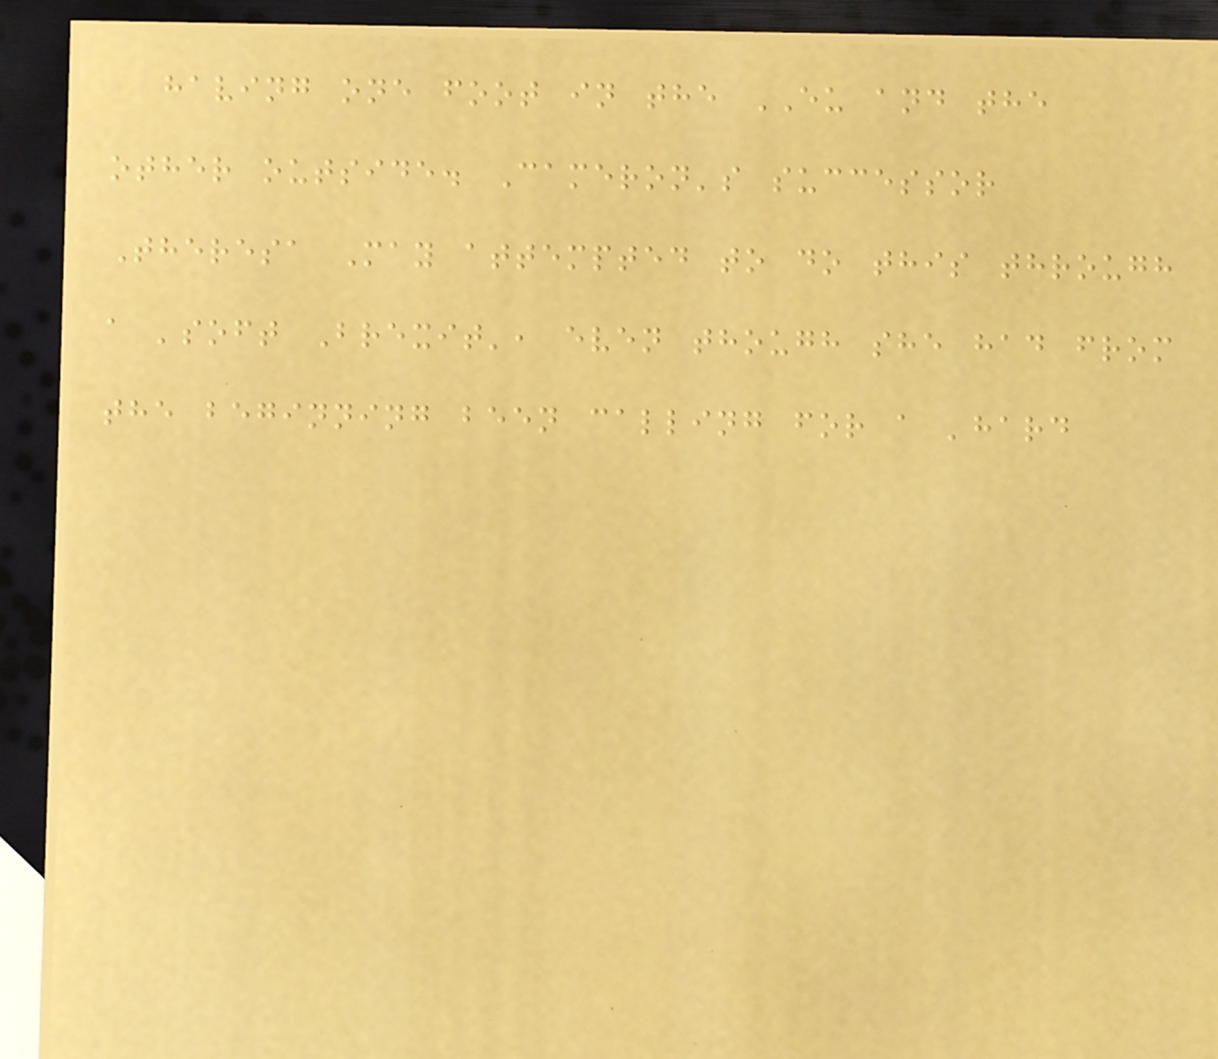having one foot in the EU and the
other outside. Cameron's successor
Theresa May attempted to do this through
a 'soft Brexit', even though she had from
the beginning been calling for a 'hard
